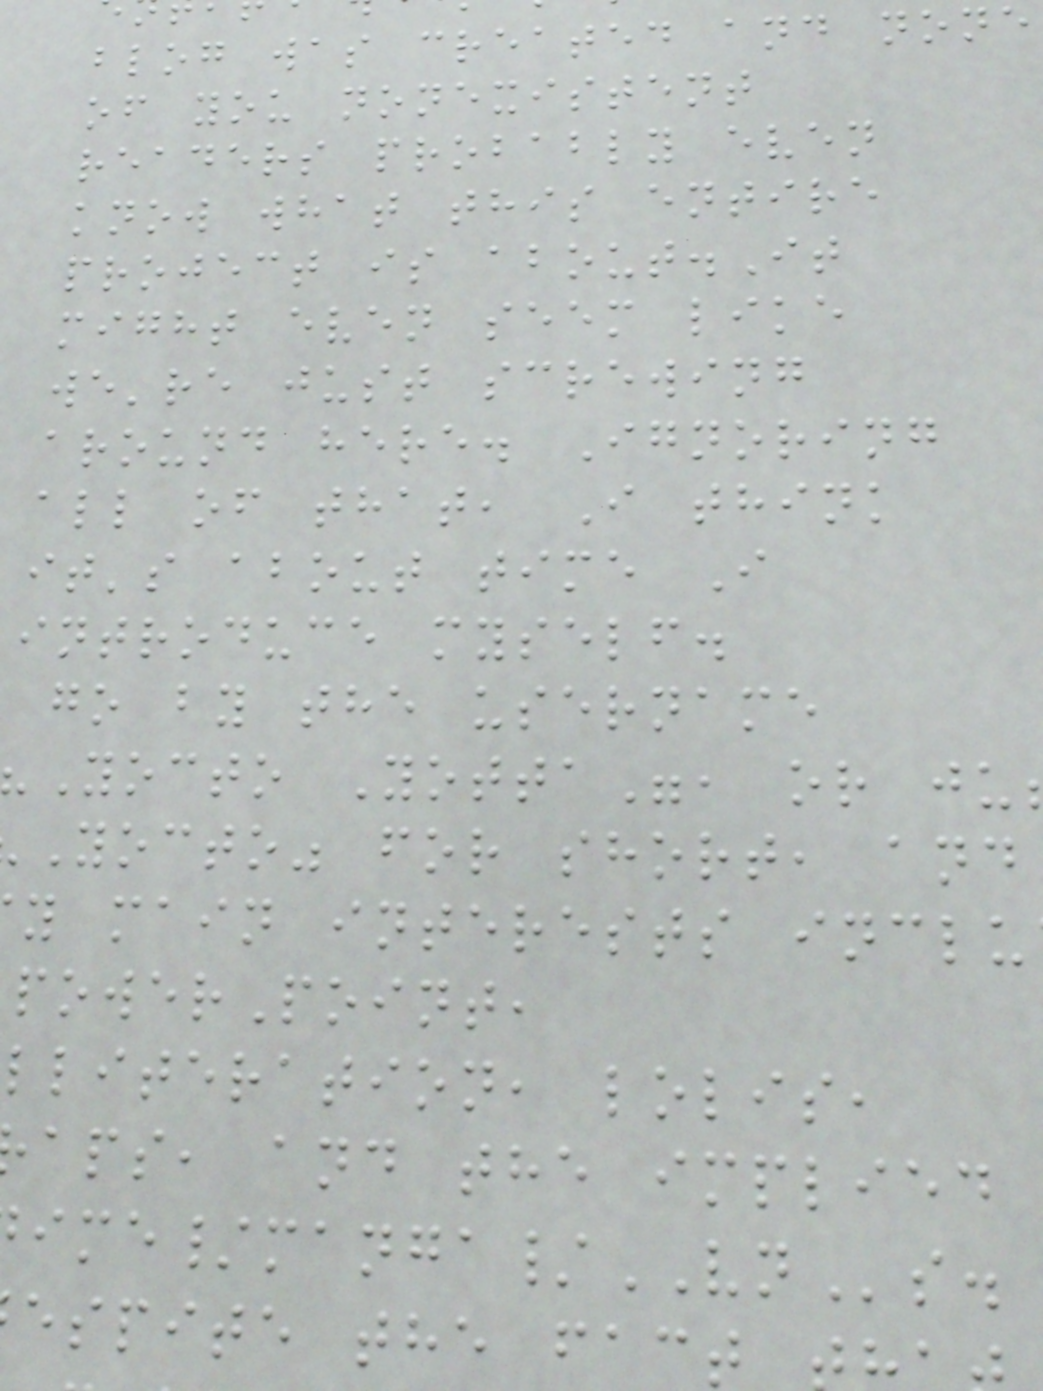blog was created and none
of you nonexistent
readers probably even
know what this entire
project is about.It
might even seem like
we're just screwing
around here. Ignoring
all of that, I think
it's about time I
introduce myself.
go by the username
Yocto Yotta", or ju
Yocto" for short, and
y main interests inclu
owerPoint,
lliteration, lolis,
aps, and the implied
ime/manga/VNs.
espite the fact
